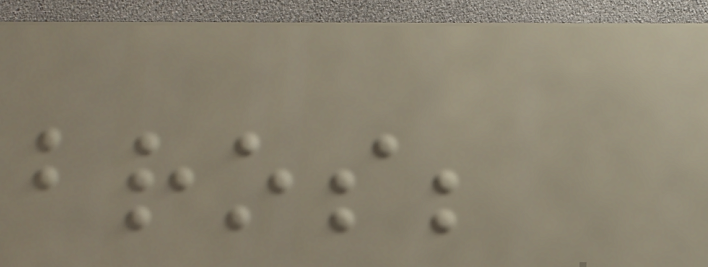bros;
